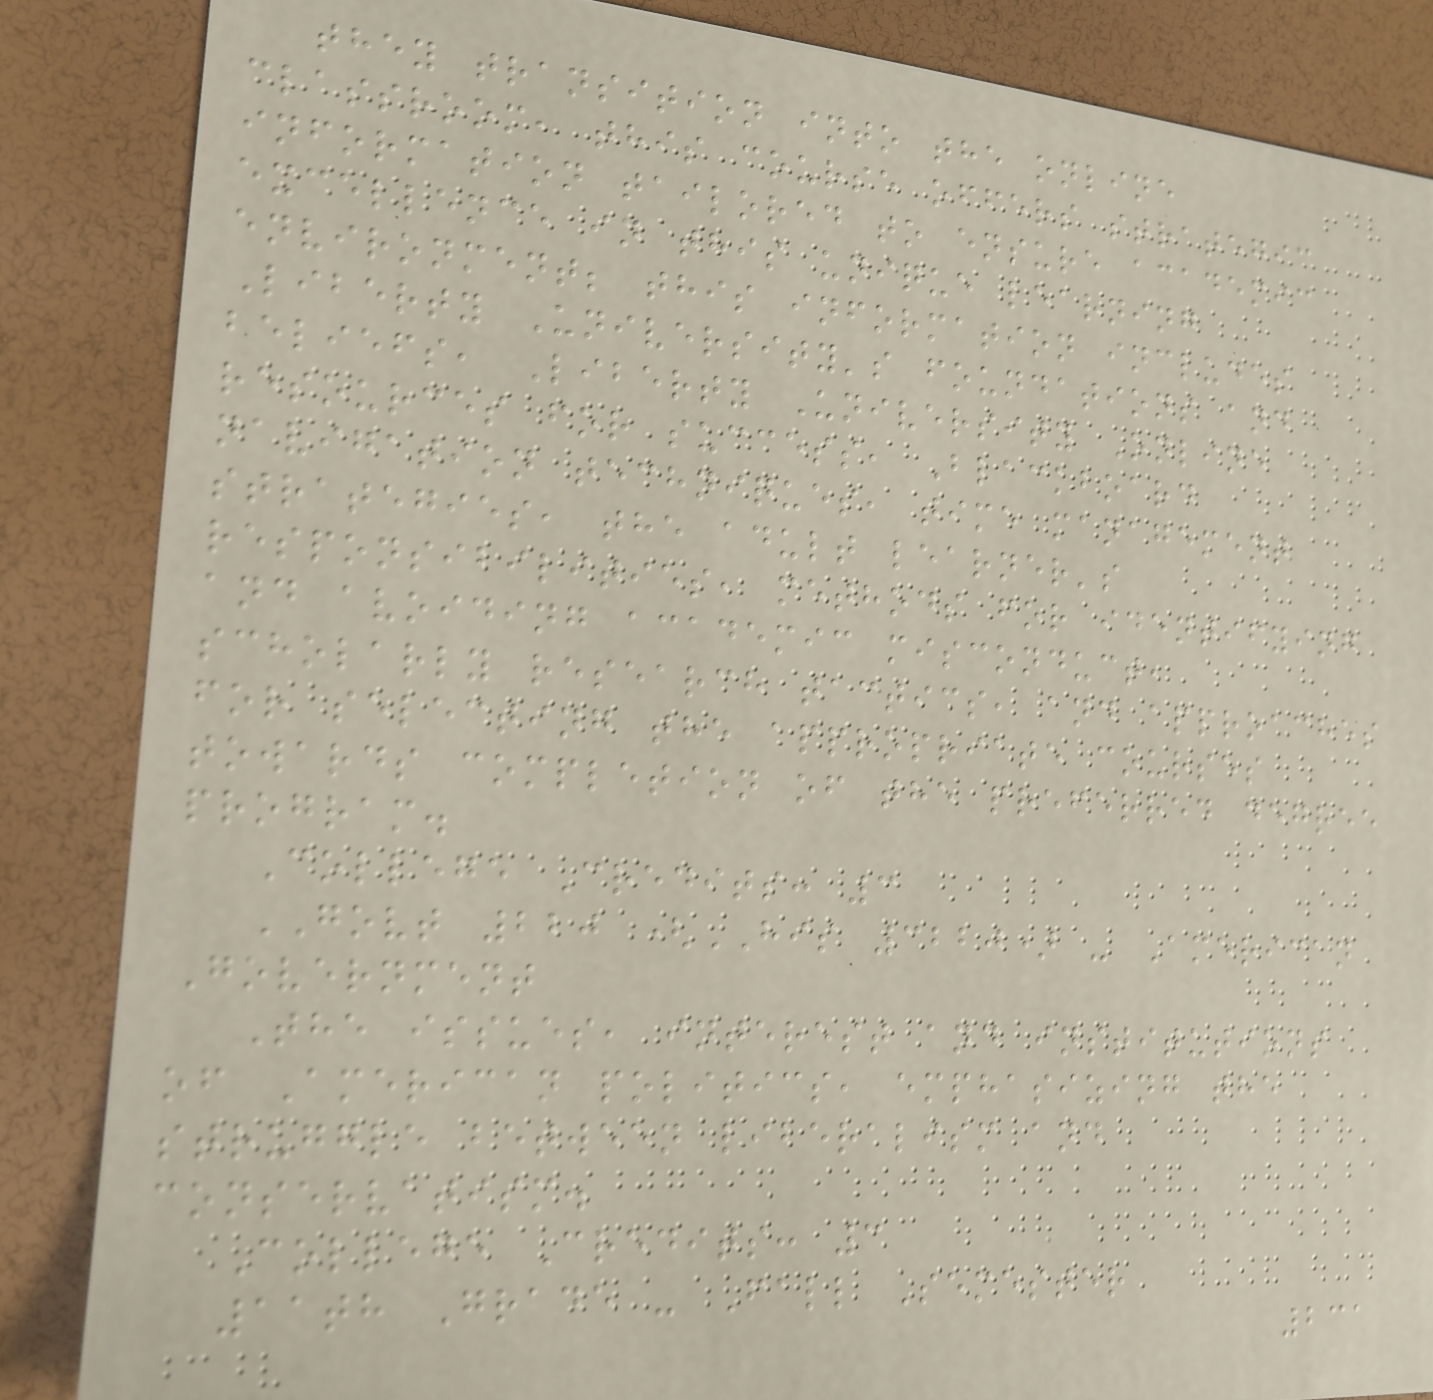they transition into the online
classroom, this course offers strategic
information tailored to ensure academic
excellence in this unique learning
environment; this information includes
Liberty University's foundations and
beliefs, Liberty University Online
resources for success, Blackboard
navigation techniques, time management
strategies, the adult learner's
responsibilities, methods for identifying
and avoiding academic misconduct,
scholarly research tactics, and approaches
for selecting the appropriate courses
towards completion of the preferred degree
program.
College Credits: 3
GOVT 220 (HIS 3220) - American
Government
The issues, interest and institutions
of American politics, emphasizing the
struggle between liberalism and
conservatism.
College Credits: 3
11th Grade - Fall Semester
231
